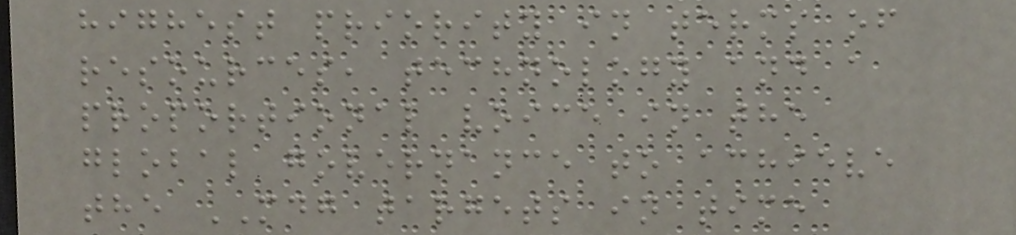highest priority in terms of
resources, technology and a
proportional voice in the
global governance to achieve
the MDG targets in time
